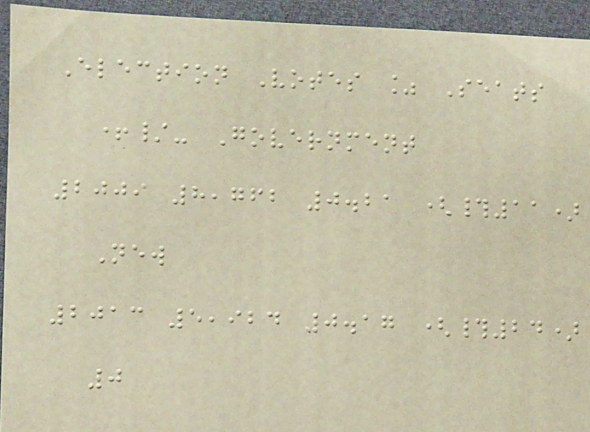Election Votes % Seats
+/- Government
2009 8,762 0.21 (#11)
New
2013 5,924 0.17 (#24)
0
